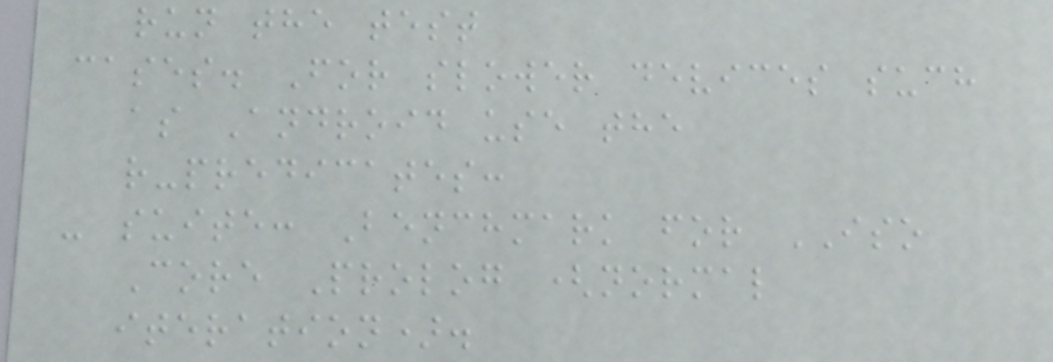run the test
cases. For slower devices such
as Android use the
r-predicates:
- suite: Benchmark for ISO
Core Prolog (normal
iteration).
